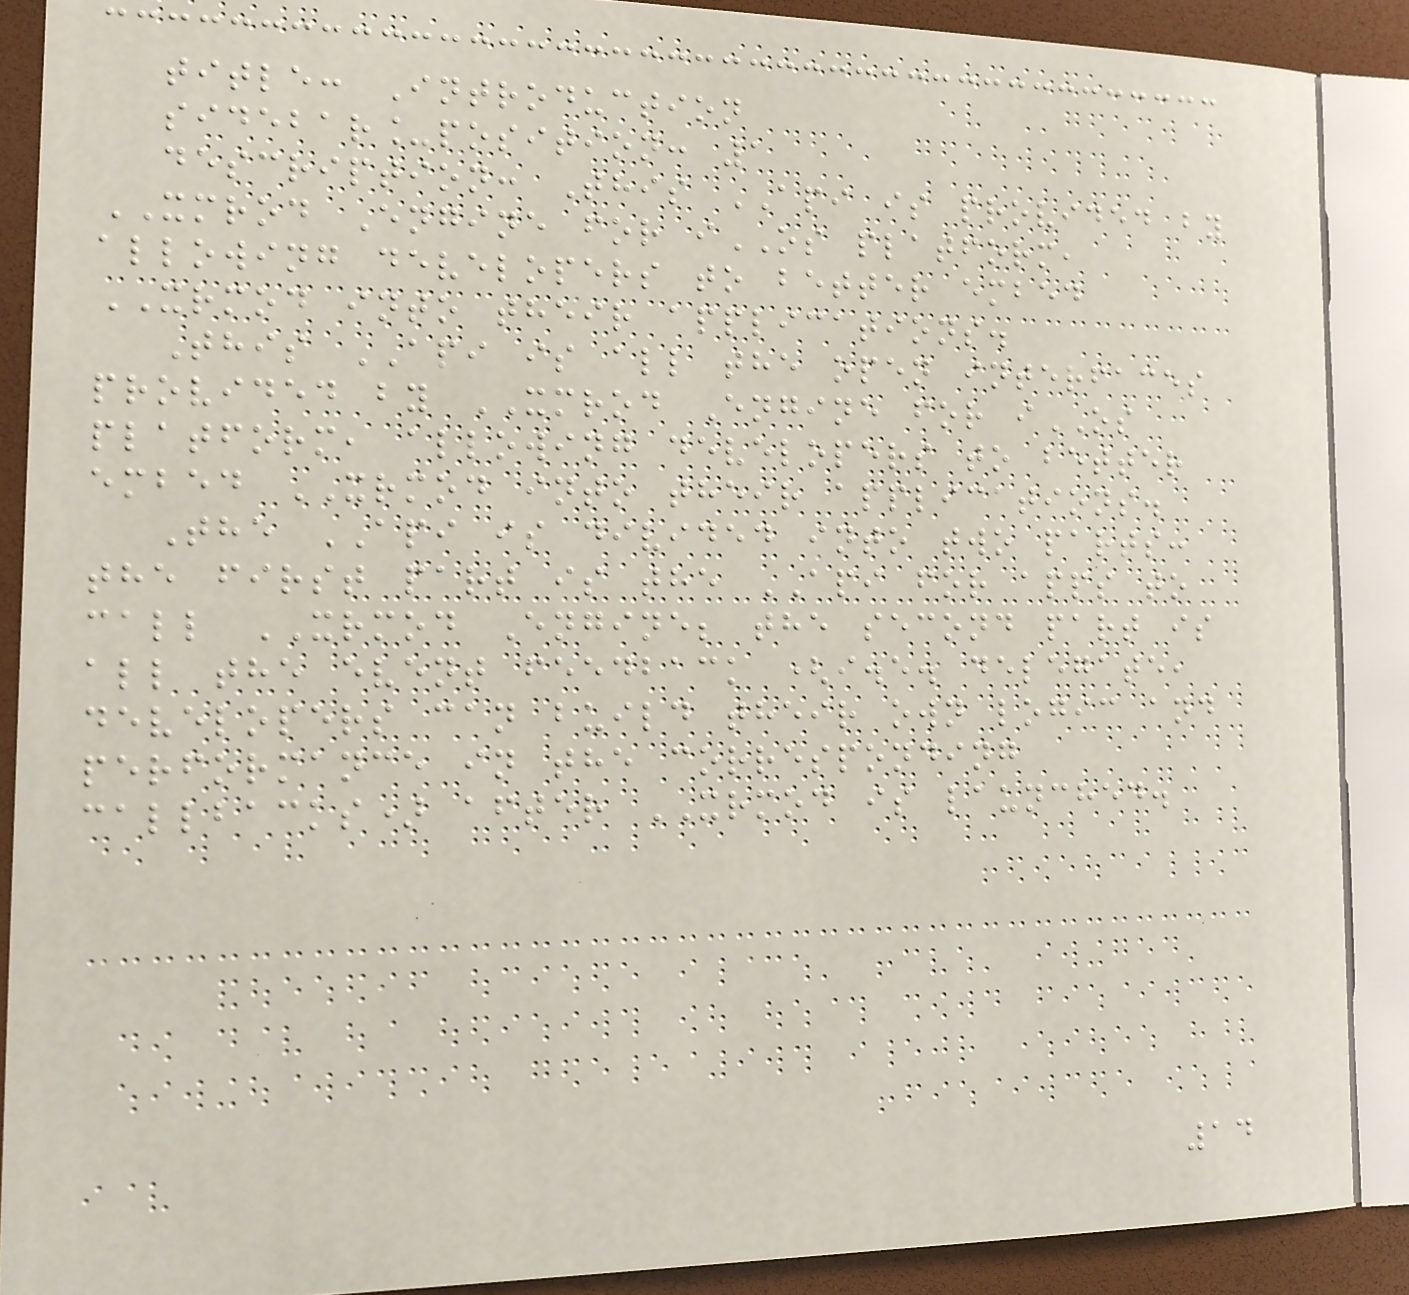title: Introduction
sidebar_position: 1
description: This API is provided by
XMROD Engine for iOS platform,
allowing developers to better embed
XRMOD into their applications.
This API is all the open interfaces
provided by XMROD Engine for iOS
platform, allowing developers to better
embed XRMOD into their applications.
The API is divided into two parts:
the first part is the API for apps to
call XRMOD Engine; the second part is
all the event feedback (i.e. delegate,
developers can build their own logic and
performance in the corresponding
callbacks) after XRMOD is launched.
14
